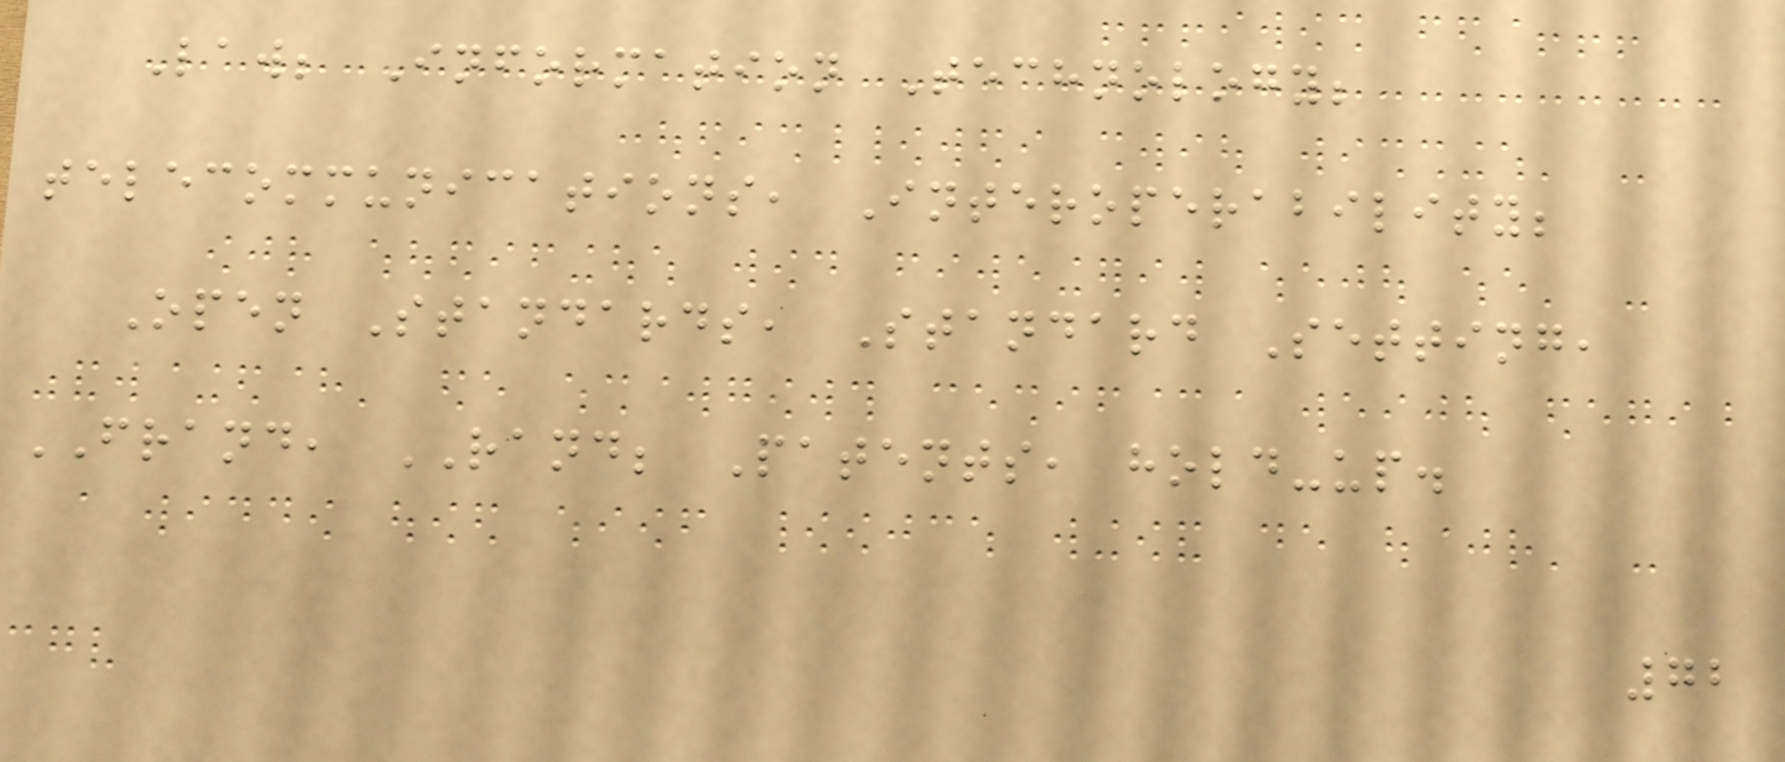Law; Information Technology;
telecommunications, Interoperability;
Open Standards, Standard Setting,
FRAND, RAND; Patents, hold-up.
72
